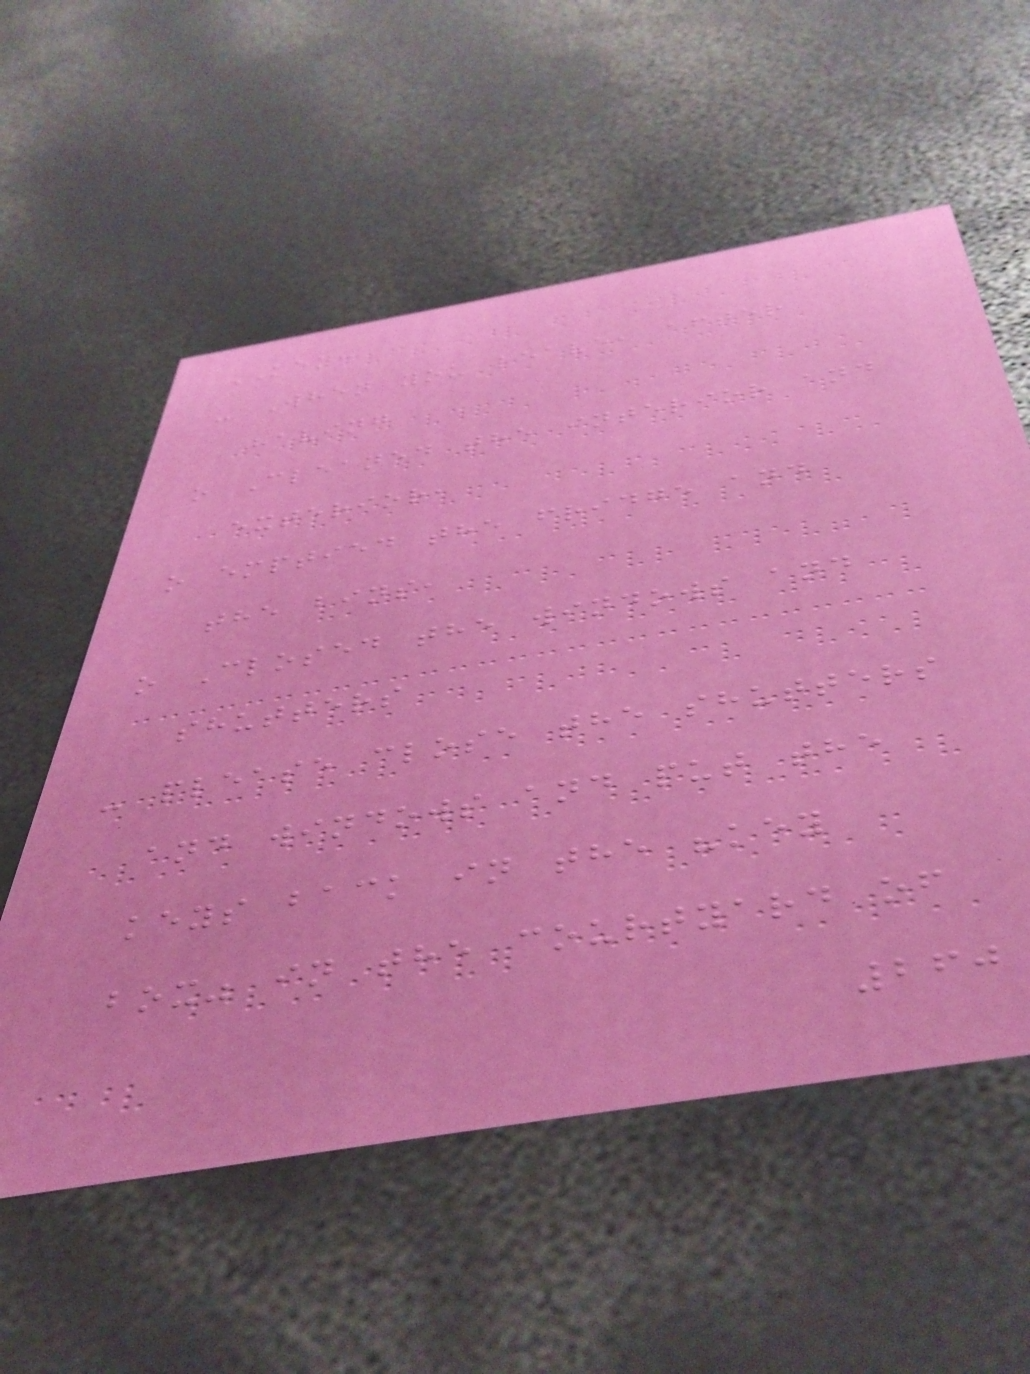KEY:
- When you leave, after
having
o Cleaned the interior and
exterior,
o emptied the fridge and
the bins,
o Closed the windows and
shutters
- please close the shutters
and windows and put the
keys back in the "key
box" in the courtyard of
260
